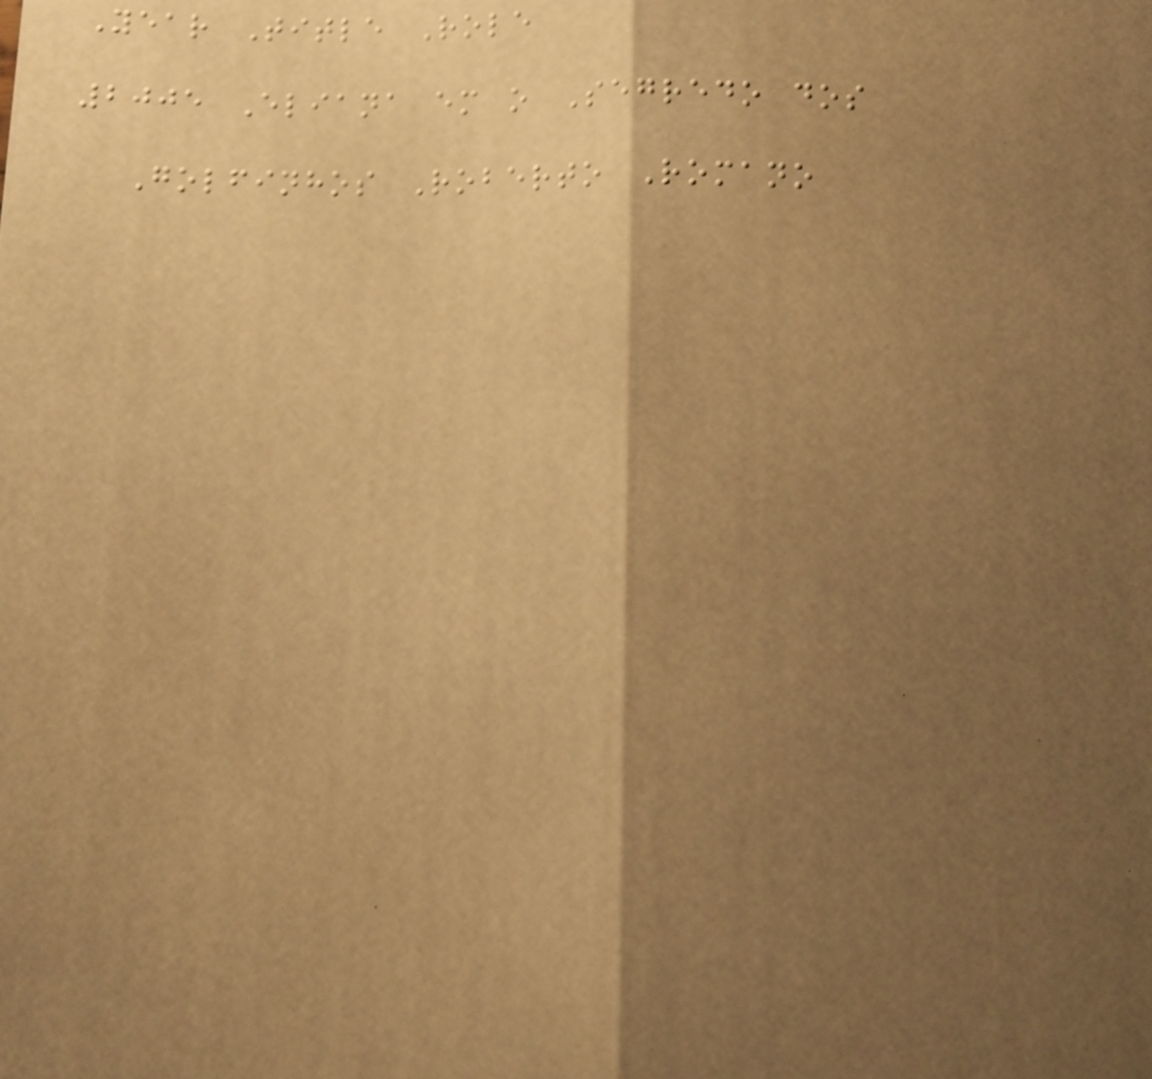Year Title Role
2005 Eliana em o Segredo dos
Golfinhos Roberto Romano
